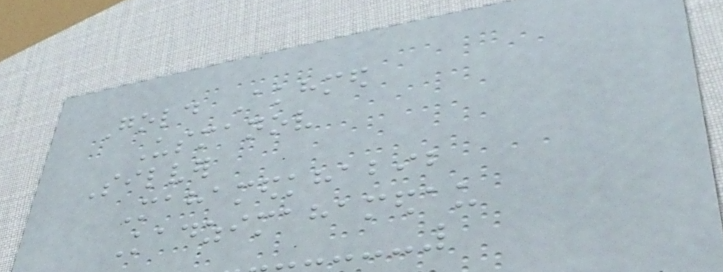Gold Akhmed
Usmanov
Silver
Mahamedkhabib
Kadzimahamedau
